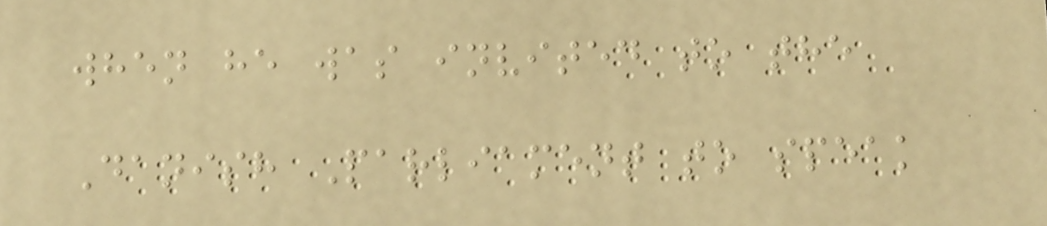when he was invited to the
Danish Parliament to speak
